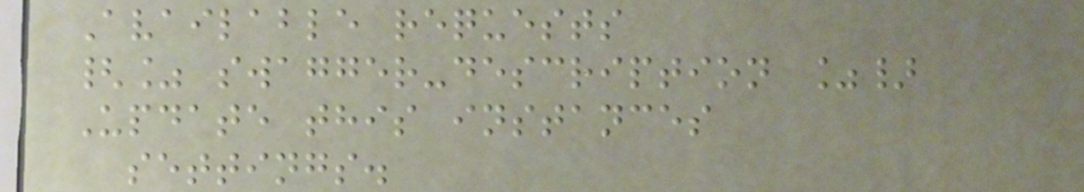Available requests
{% swagger-description %}
Update this instances
settings.
